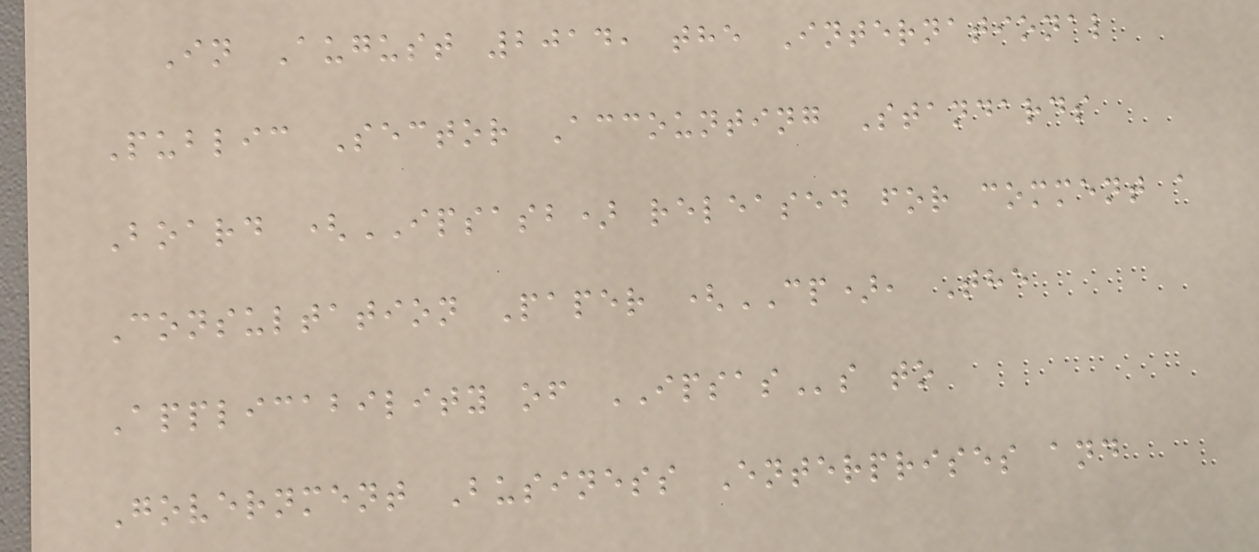In August 2014, the International
Public Sector Accounting Standards
Board (IPSASB) released for comment a
Consultation Paper (CP), The
Applicability of IPSASs to
Government Business Enterprises and
